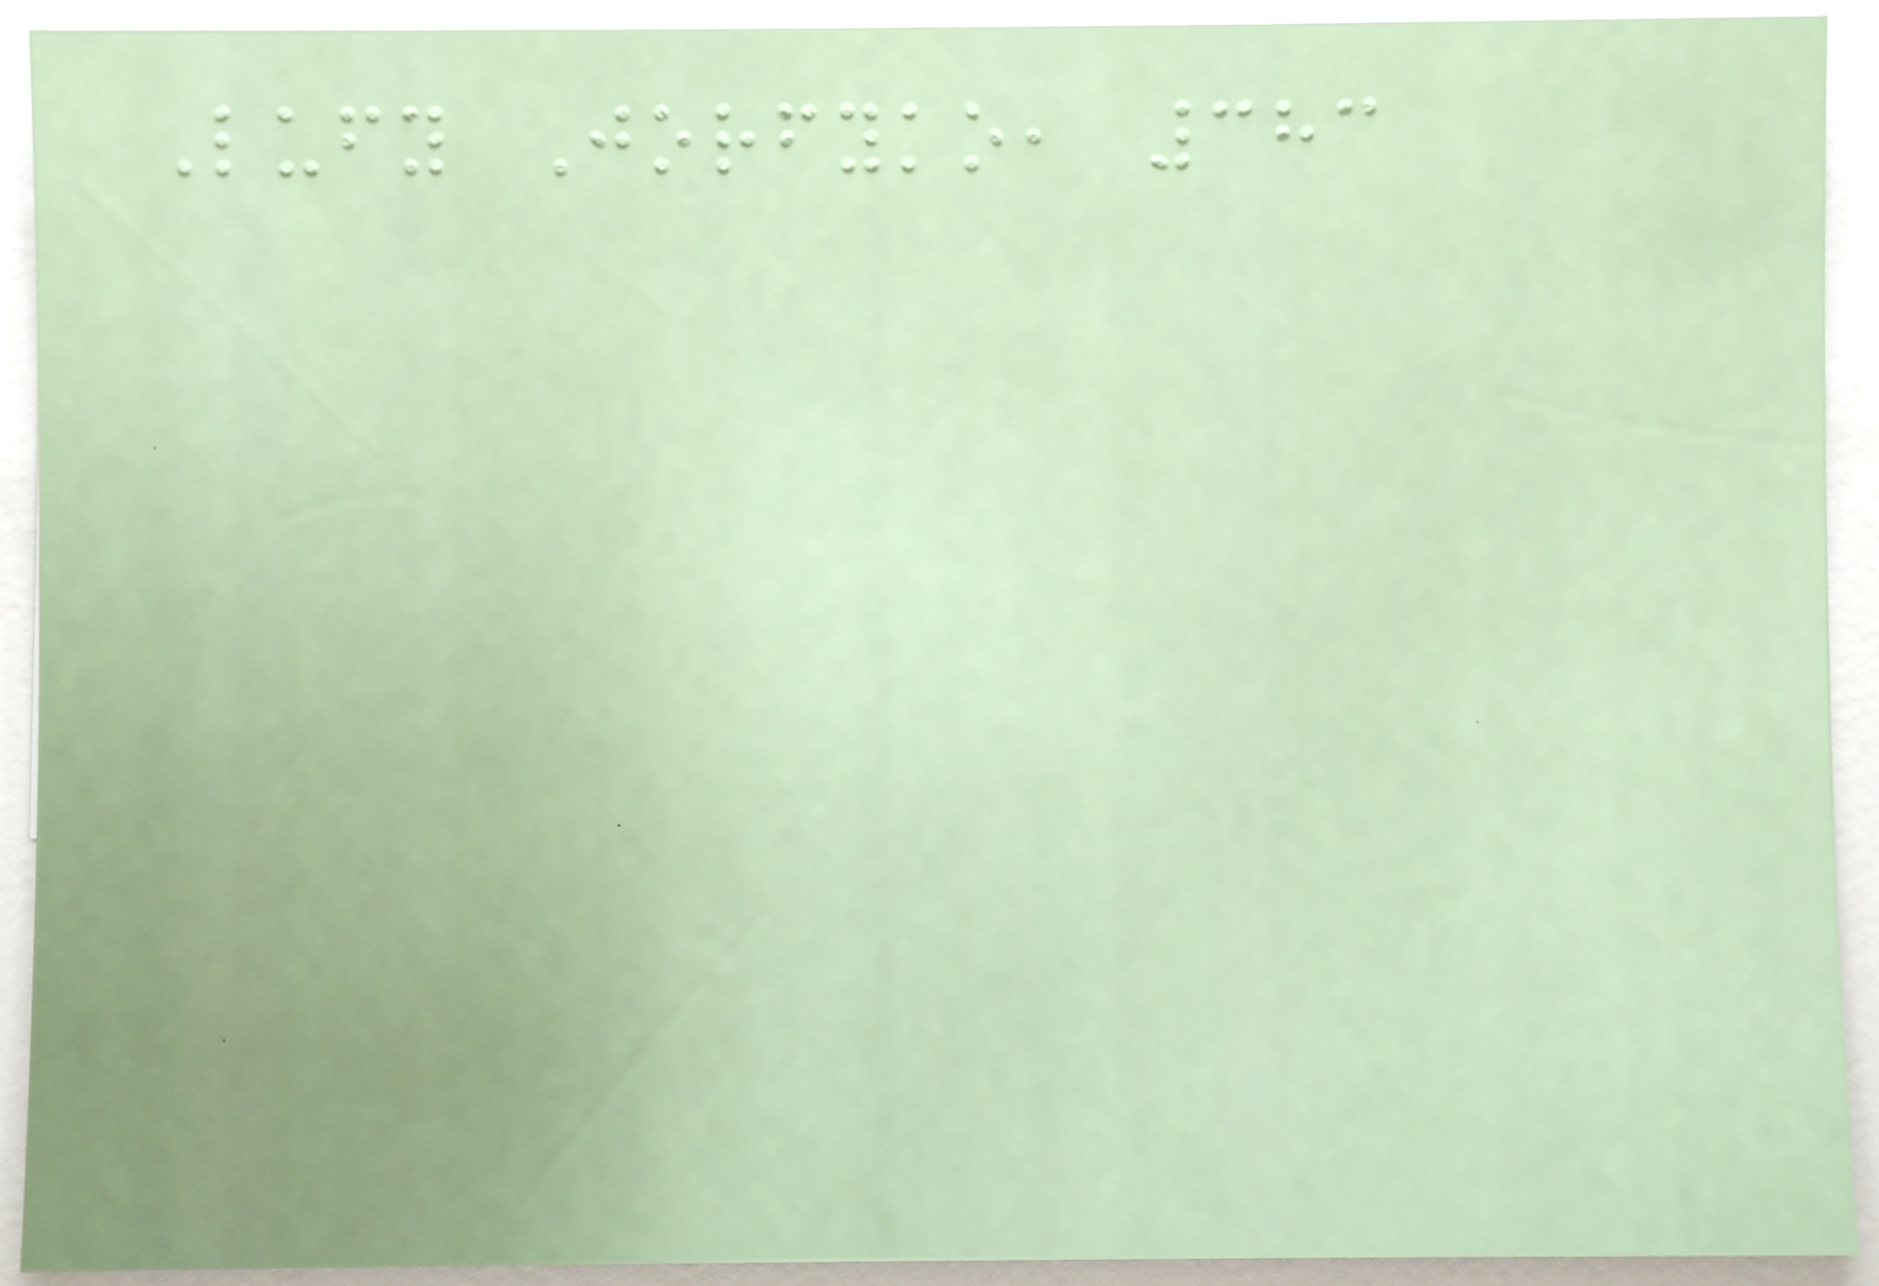Lufy Jorfyko, 383
